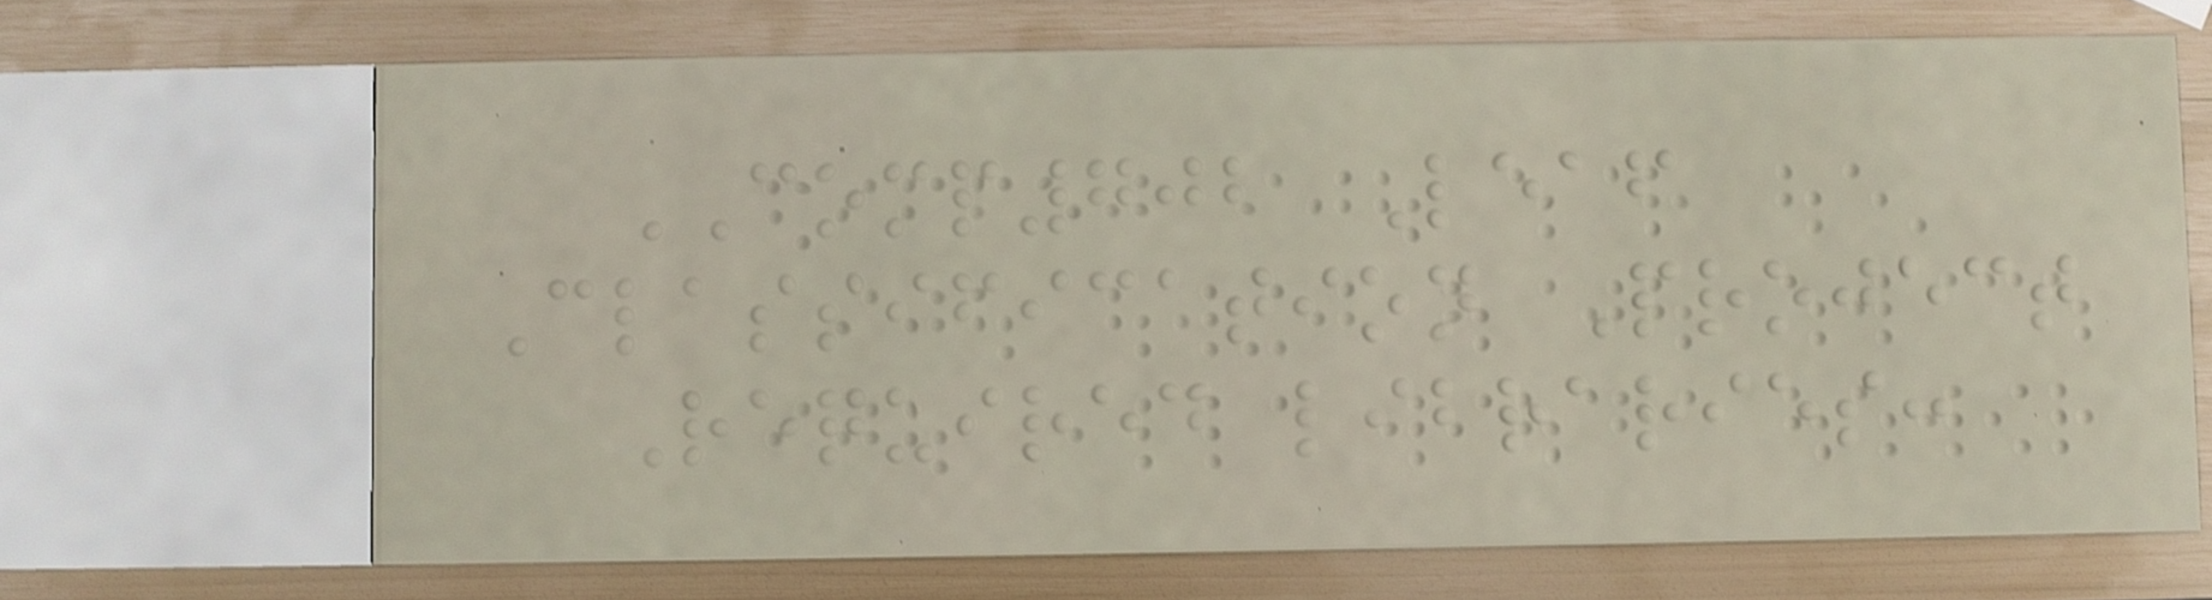COMP702 Leaf
Classification Project
Required libraries:
